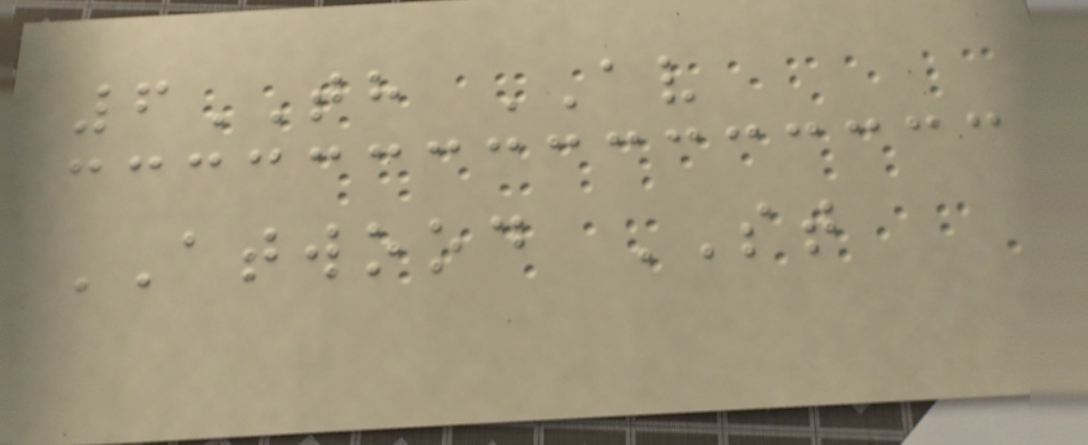6TH AV
ATWOOD ST
